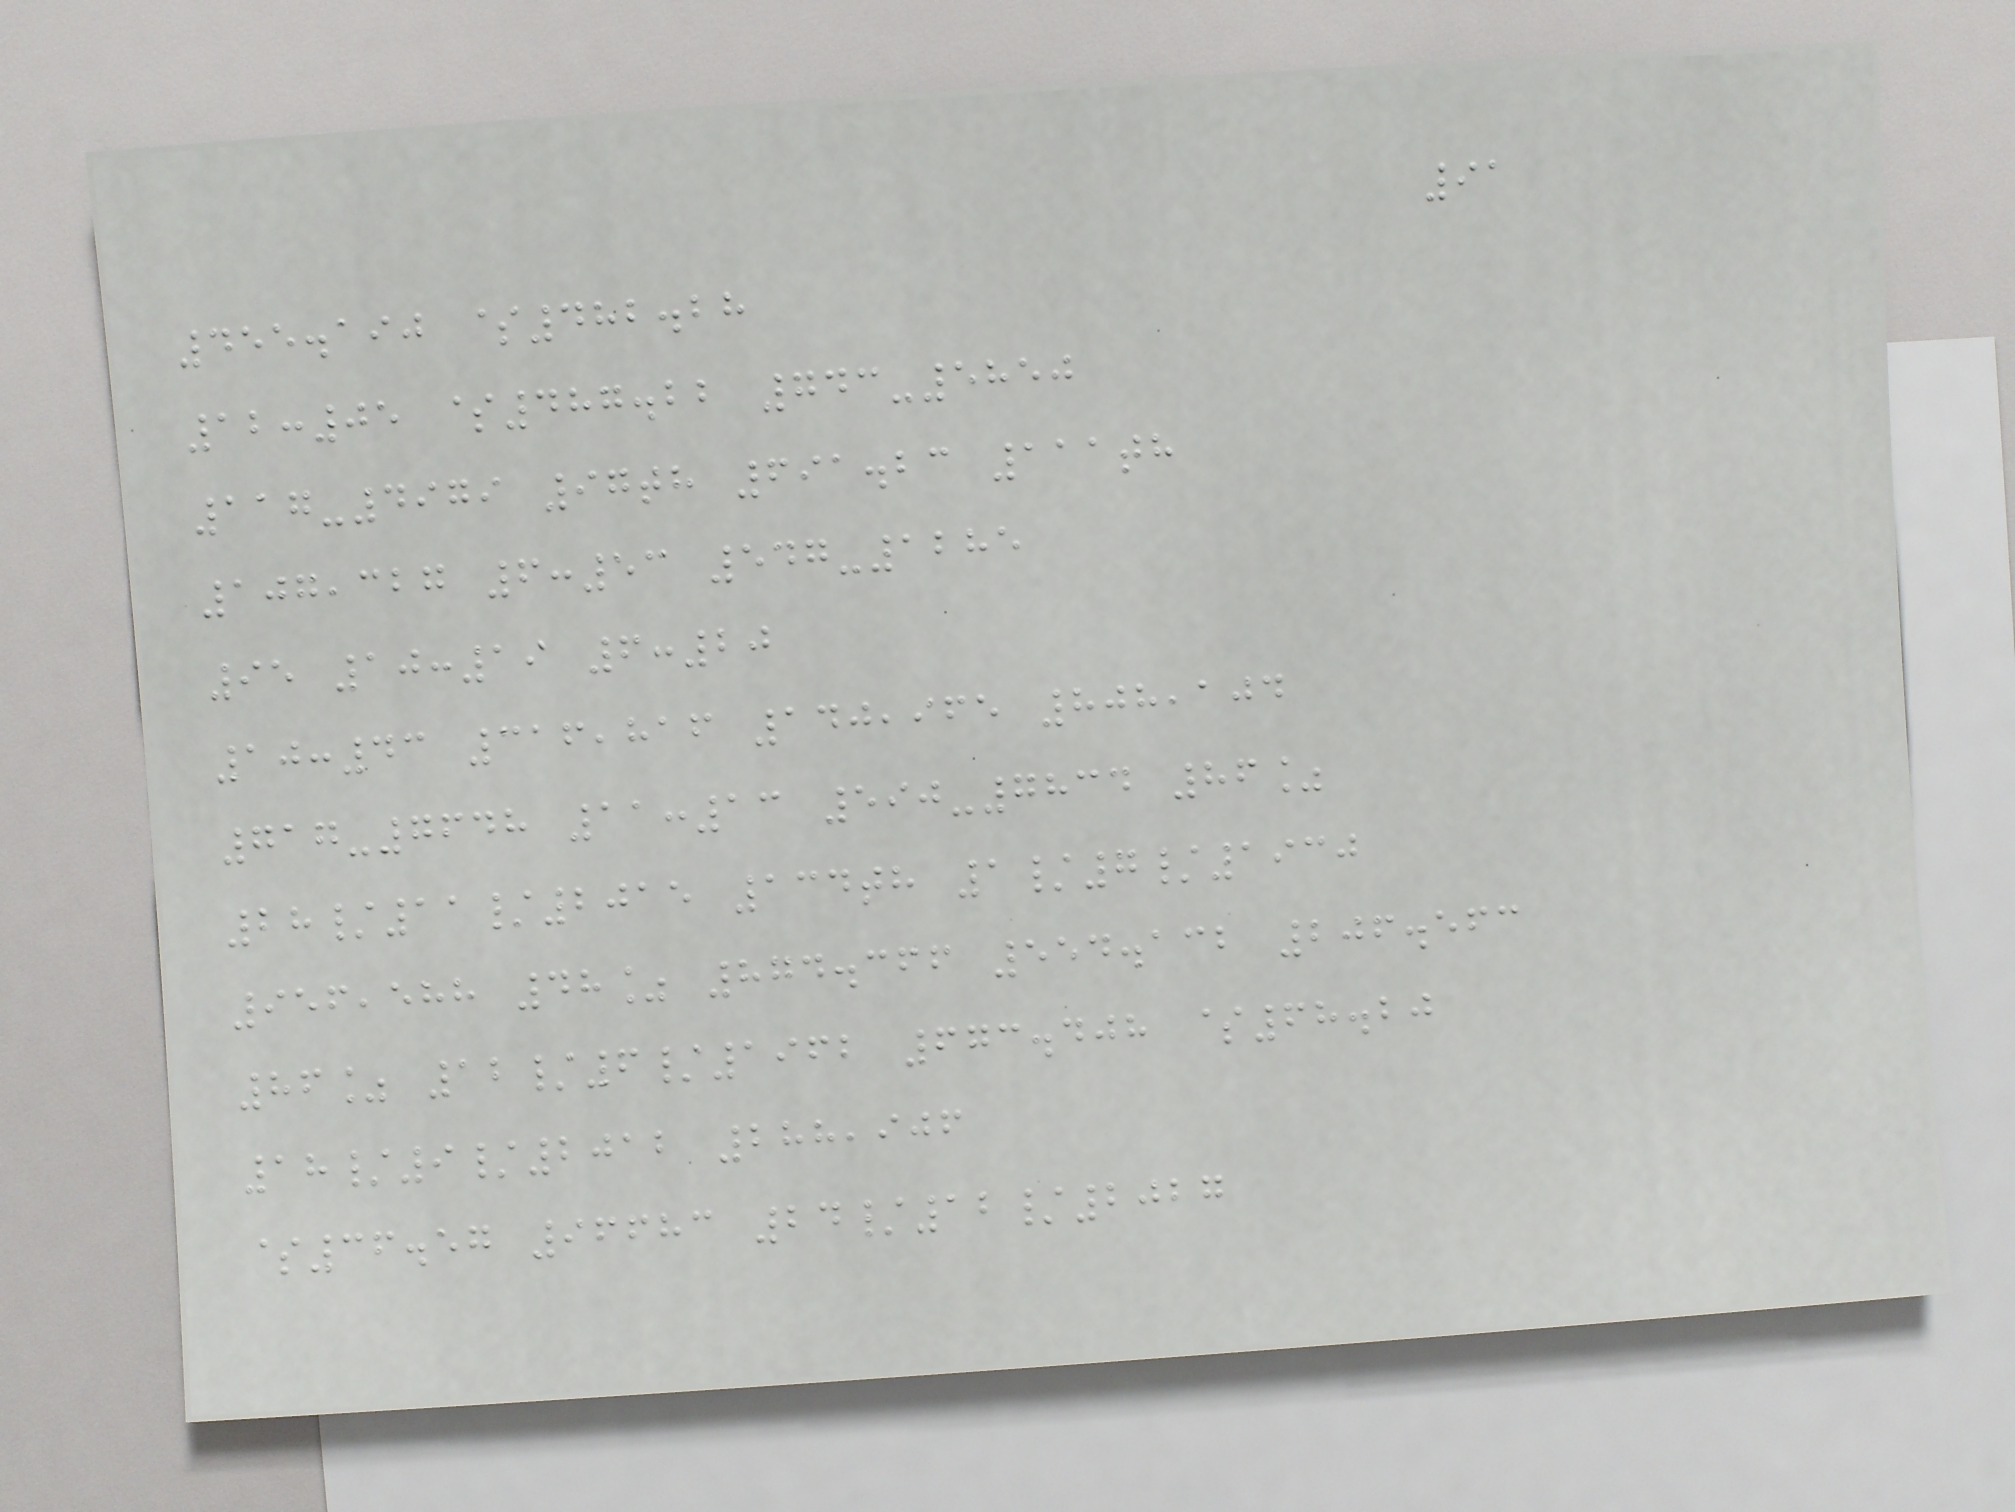91
455.190 $482.28
12:05 $487.22 743-5850
117-4979 97th 691.23 111th
107,327 6:53 547-1285
95 10:19 6:20
10:43 316,816 140,965 808,104
717-7648 11:13 590-7834 86%
28/11/2015 134th 1/7/1930
956,588 48% 874.366 554.132 206.563
86% 12/6/1962 673.408 $68.20
18/9/2012 288,906
$36.57 96683 24/12/2027
